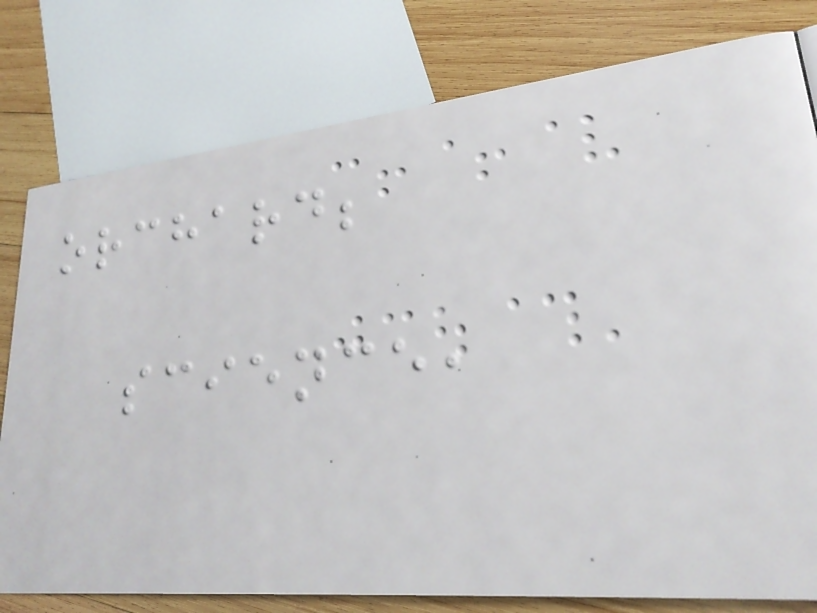orchard;
science,
